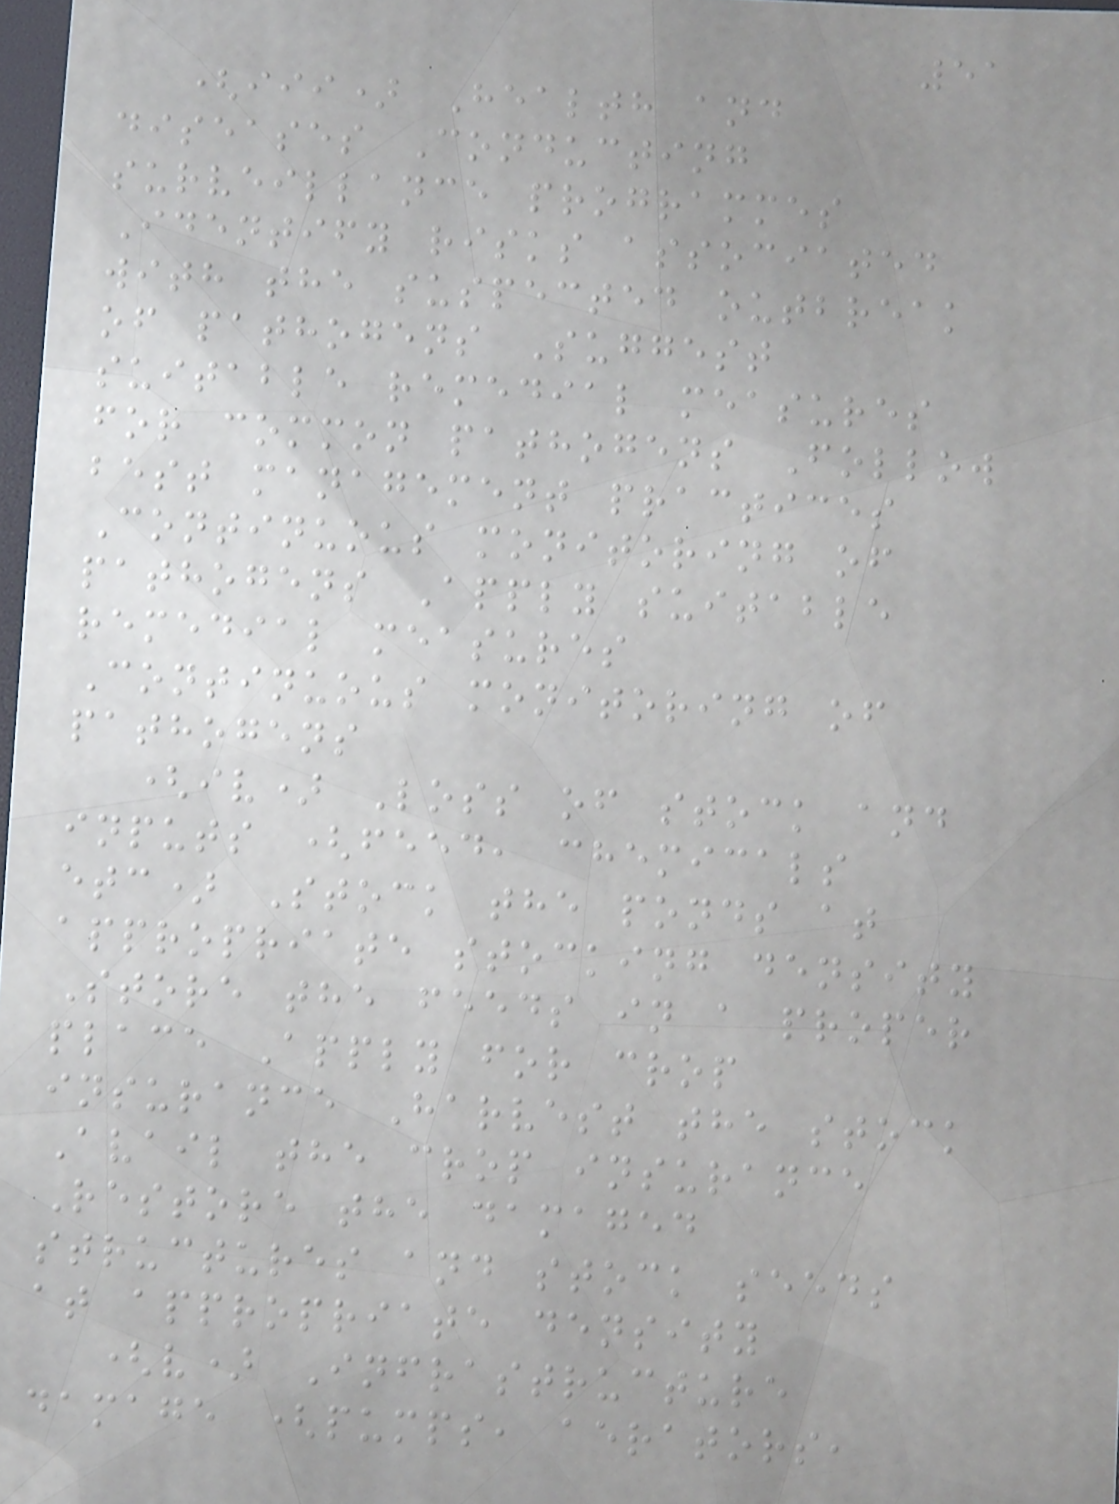51
(iii) Health and
diseases Conducting
surveillance programmes
Identify risks associated
with the suspected outbreak
of pathogens Suggest
suitable remedial measures
for common pathogens Follow
best management practices
Continuous monitoring of
pathogens Apply suitable
remedial measures
Continuous monitoring of
pathogens
(iv) Loss of stock and
inputs (feed, chemicals
etc) Stock the ponds at
appropriate stocking density
Store the feeds in a proper
place Apply for crop
insurance Harvest the stock
Avail the crop insurance
Restore the damaged
structures and stock seeds
at appropriate density
(v) Infrastructure
damage (pumps, aerators,
